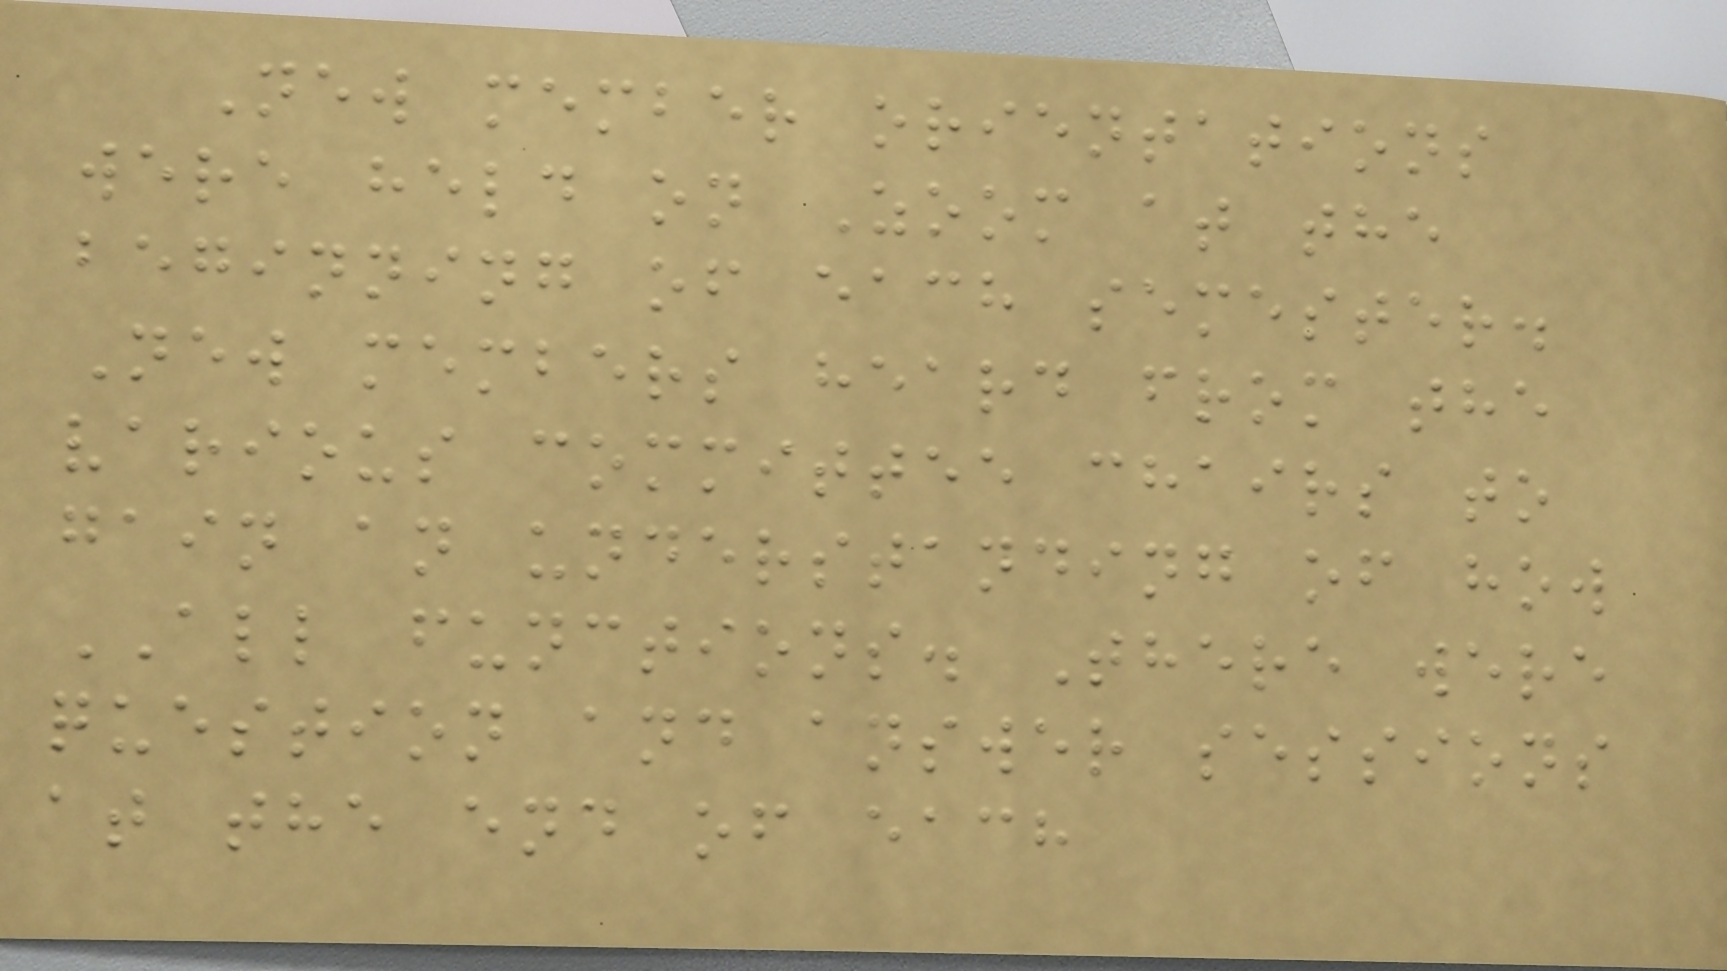New member orientations
were held on Zoom at the
beginning of each semester.
New members heard from the
various committee chairs to
gain an understanding of how
ALL functions. There were
question and answer sessions
at the end of each
